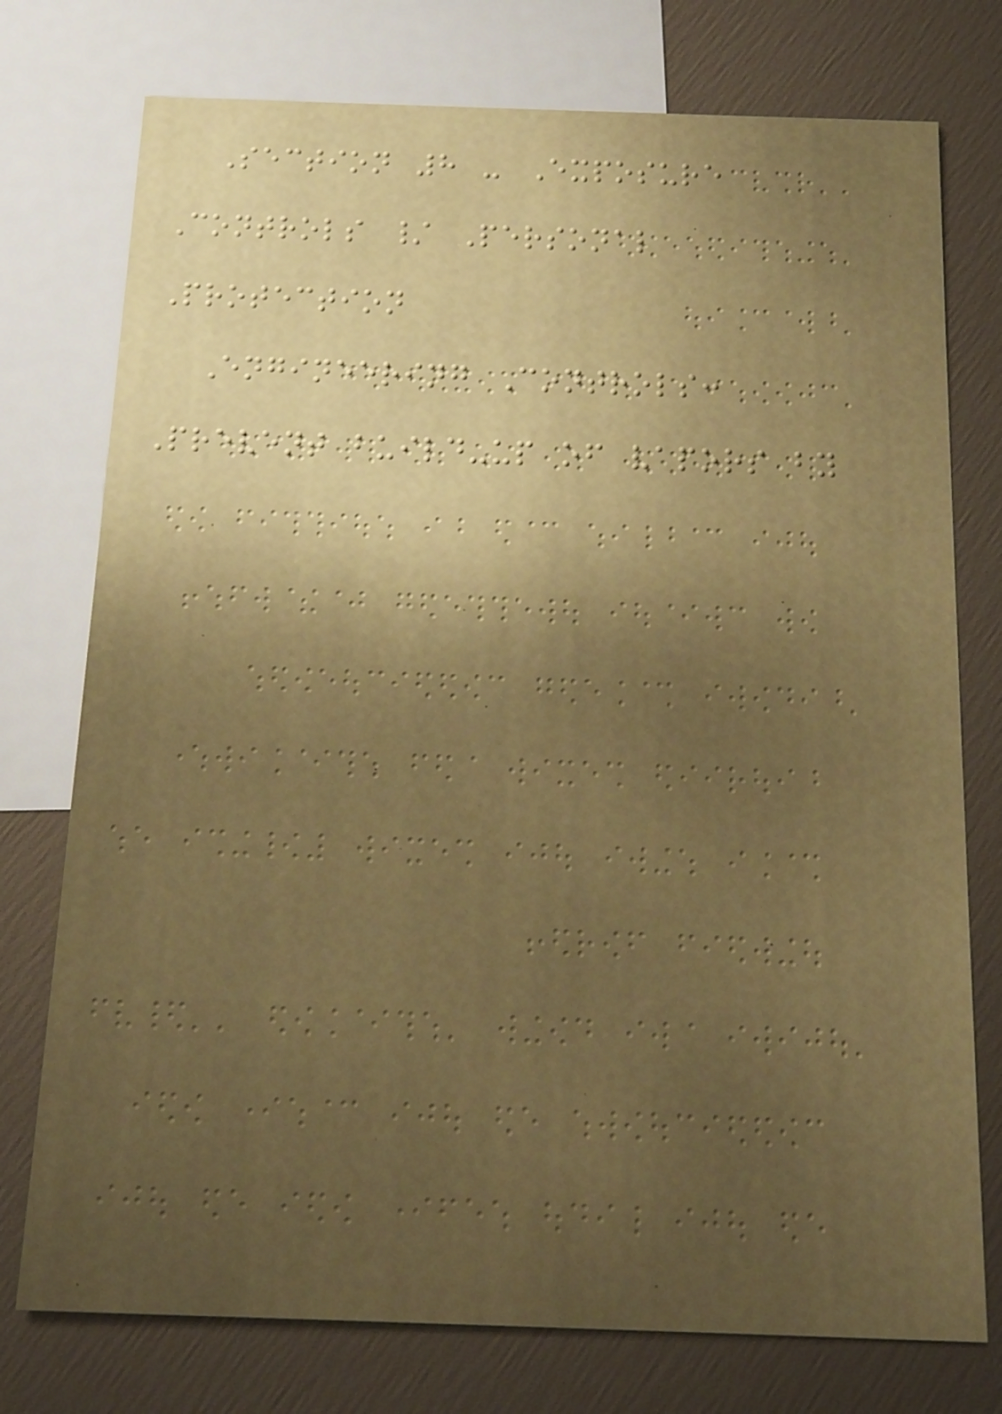Section 8 - Exposure
Controls / Personal
Protection
Engineering Controls:
Prevent build-up of vapors by
